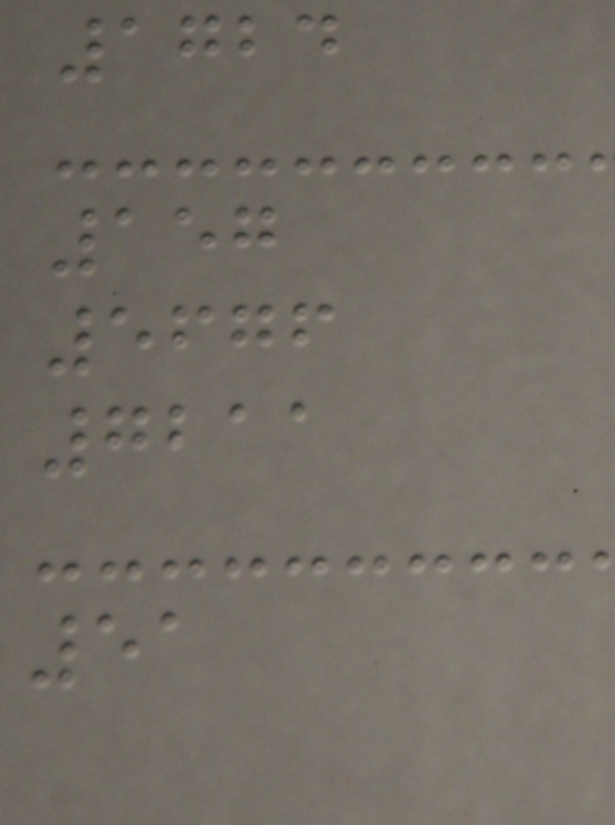1724
157
5676
7211
51
